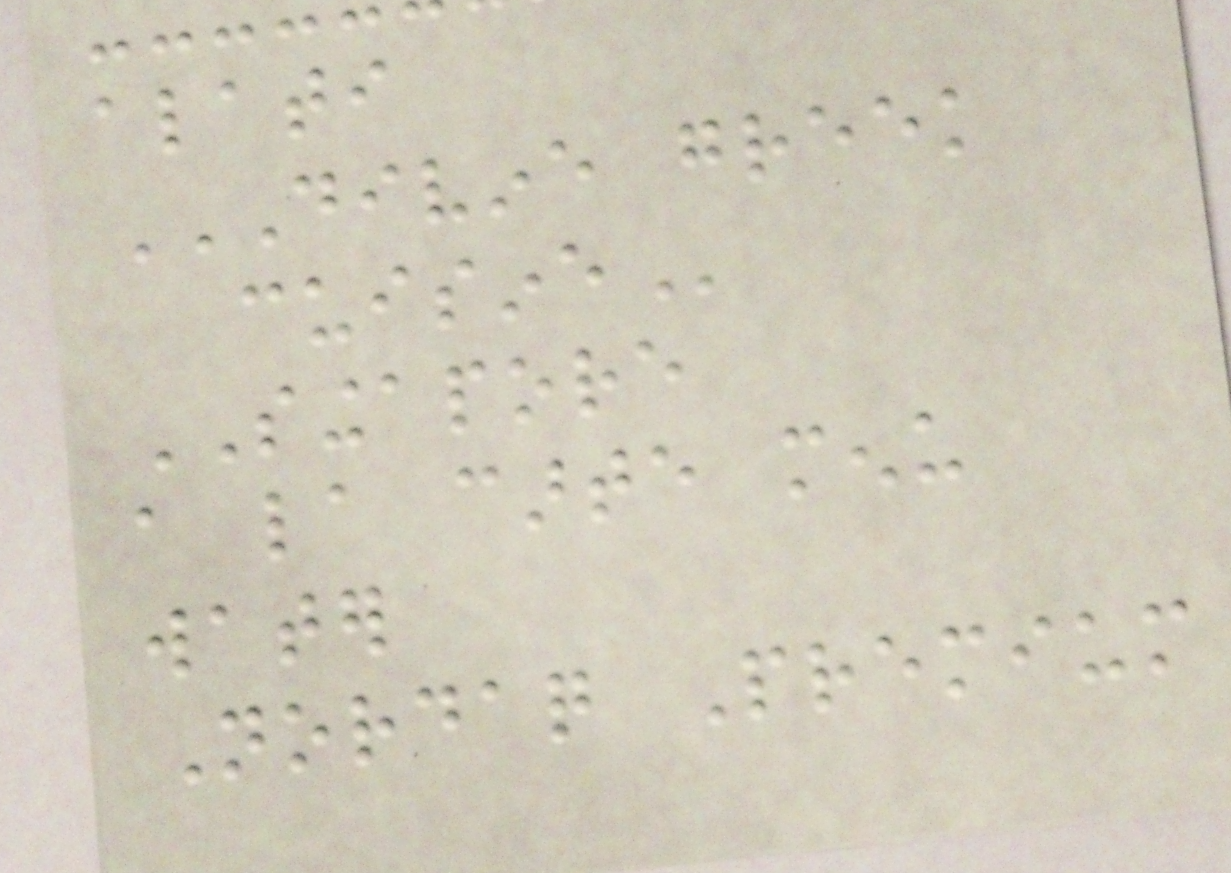alati
DIVINE GREEK
CUISINE
SINGAPORE
a la carte menu
water
Nordaq Premium
